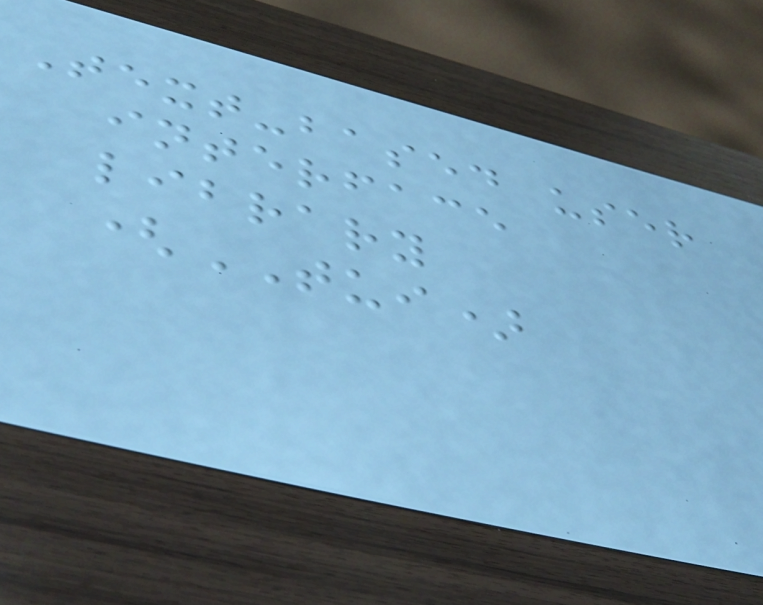Text-based user
interface
library
(TUI)
